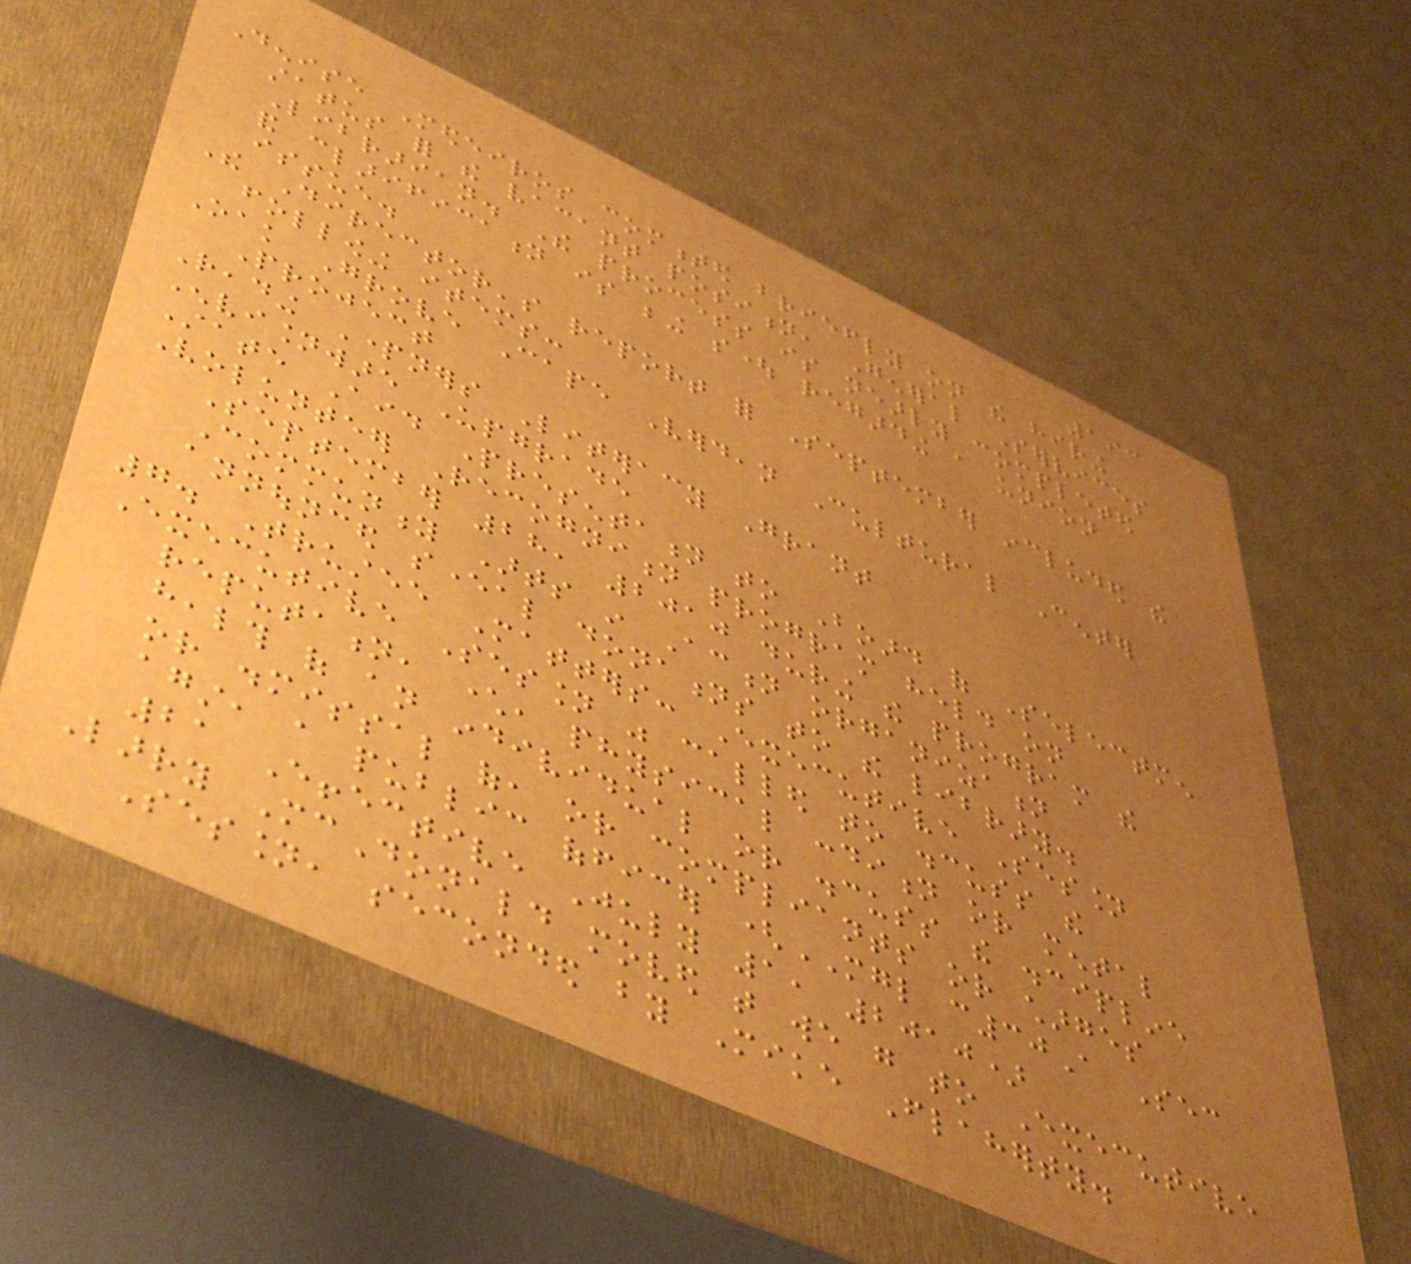193
Denise Medeiros commented briefly on the hiring
status for the vacant position, General Services
Librarian. The process is nearly completed
and clarification is being sought regarding a union
issue.
The Director's report for September included the
following items:
Oak Grove Cape Verdean Cultural Center
Project
Reading Partners Literacy Grant
Envisionware Upgrade
State Aid Presentation to Board of Selectmen
Volunteer Recognition program held on
September 28, 2010 during the program the
Community Arts in Action organization
announced several donations to the library.
7. Trustee Matters: Executive Session
Executive Session was called to discuss the
reputation, character, physical condition or mental
health of an individual or discuss the discipline
or dismissal of, or compliants or charges
against, a public officer (MGL c30A Sec
21 Effective July 1, 2010)
Larry McDonald moved that we go to Executive
Session, seconded by Mike Flaherty.
